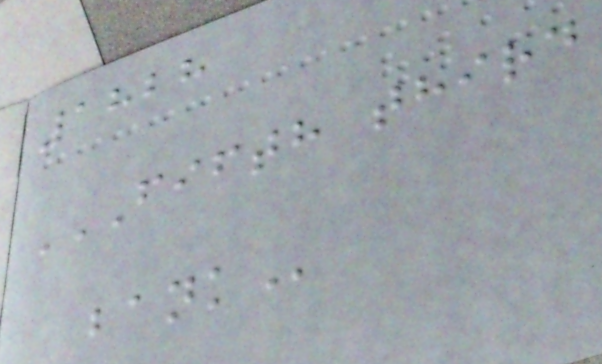1828
FIFTH THIRD
BANK
